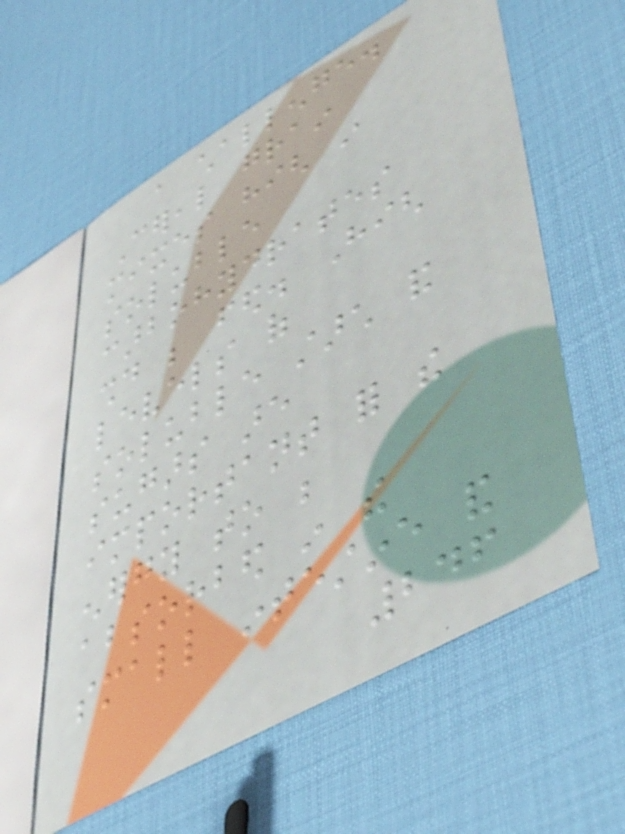a challenge.
Cereal grain
mixes high in
soluble
carbohydrates
should be fed. High
levels of
soluble starch and
sugars are
important for the
energy to be
absorbed in the
small intestine and
246
